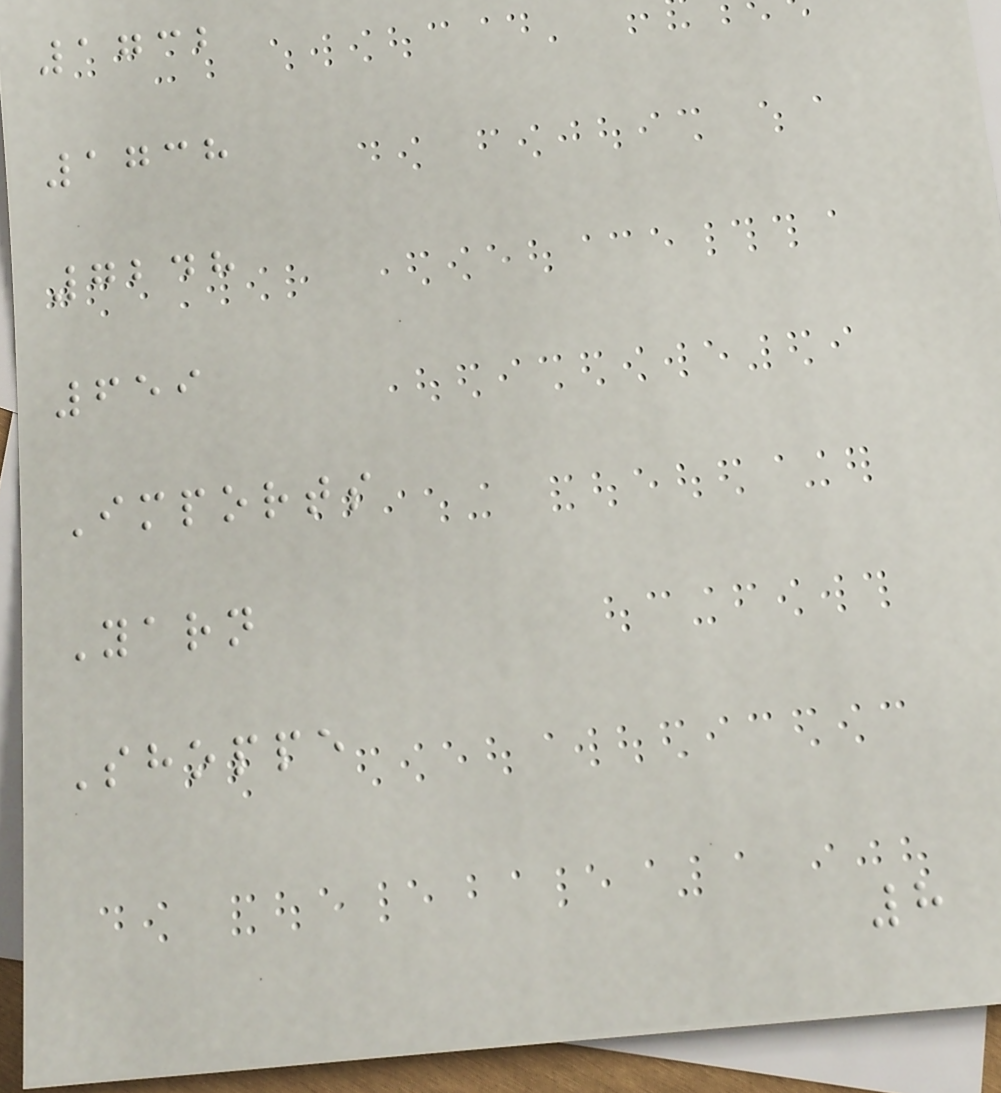1732
1738
7248
659
Imports
Yarn
Shoppe
8
